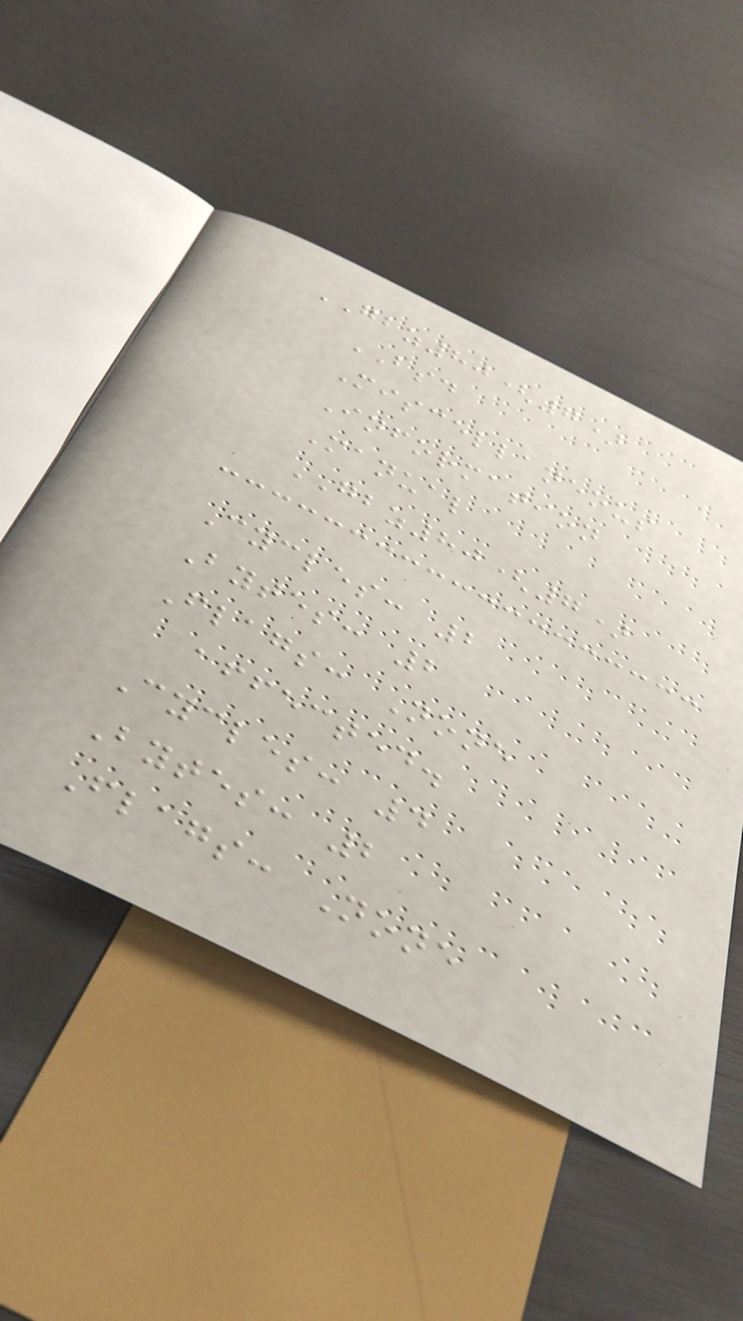GBZ80(7)
BSD
Miscellaneous
Information
Manual
GBZ80(7)
Cycles: 2
Bytes: 2
Flags: None
affected.
Cycles: 4
Bytes: 2
Flags: None
